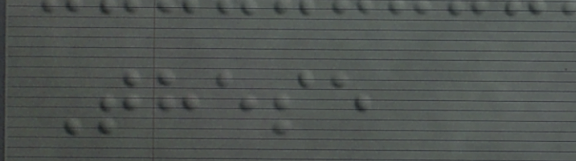These
